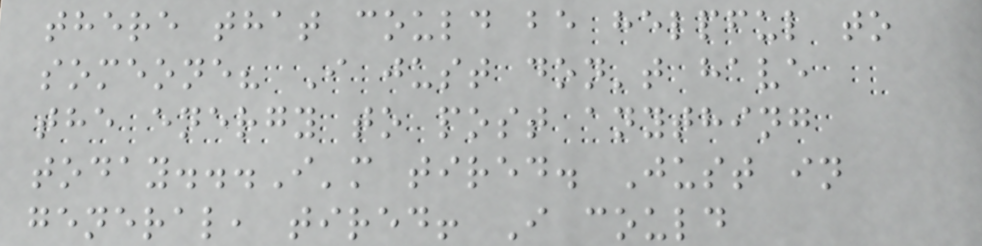there that could be helpful to
someone? I just don't have
the energy to post anything
today...I'm tired. Just in
general, tired! I could
